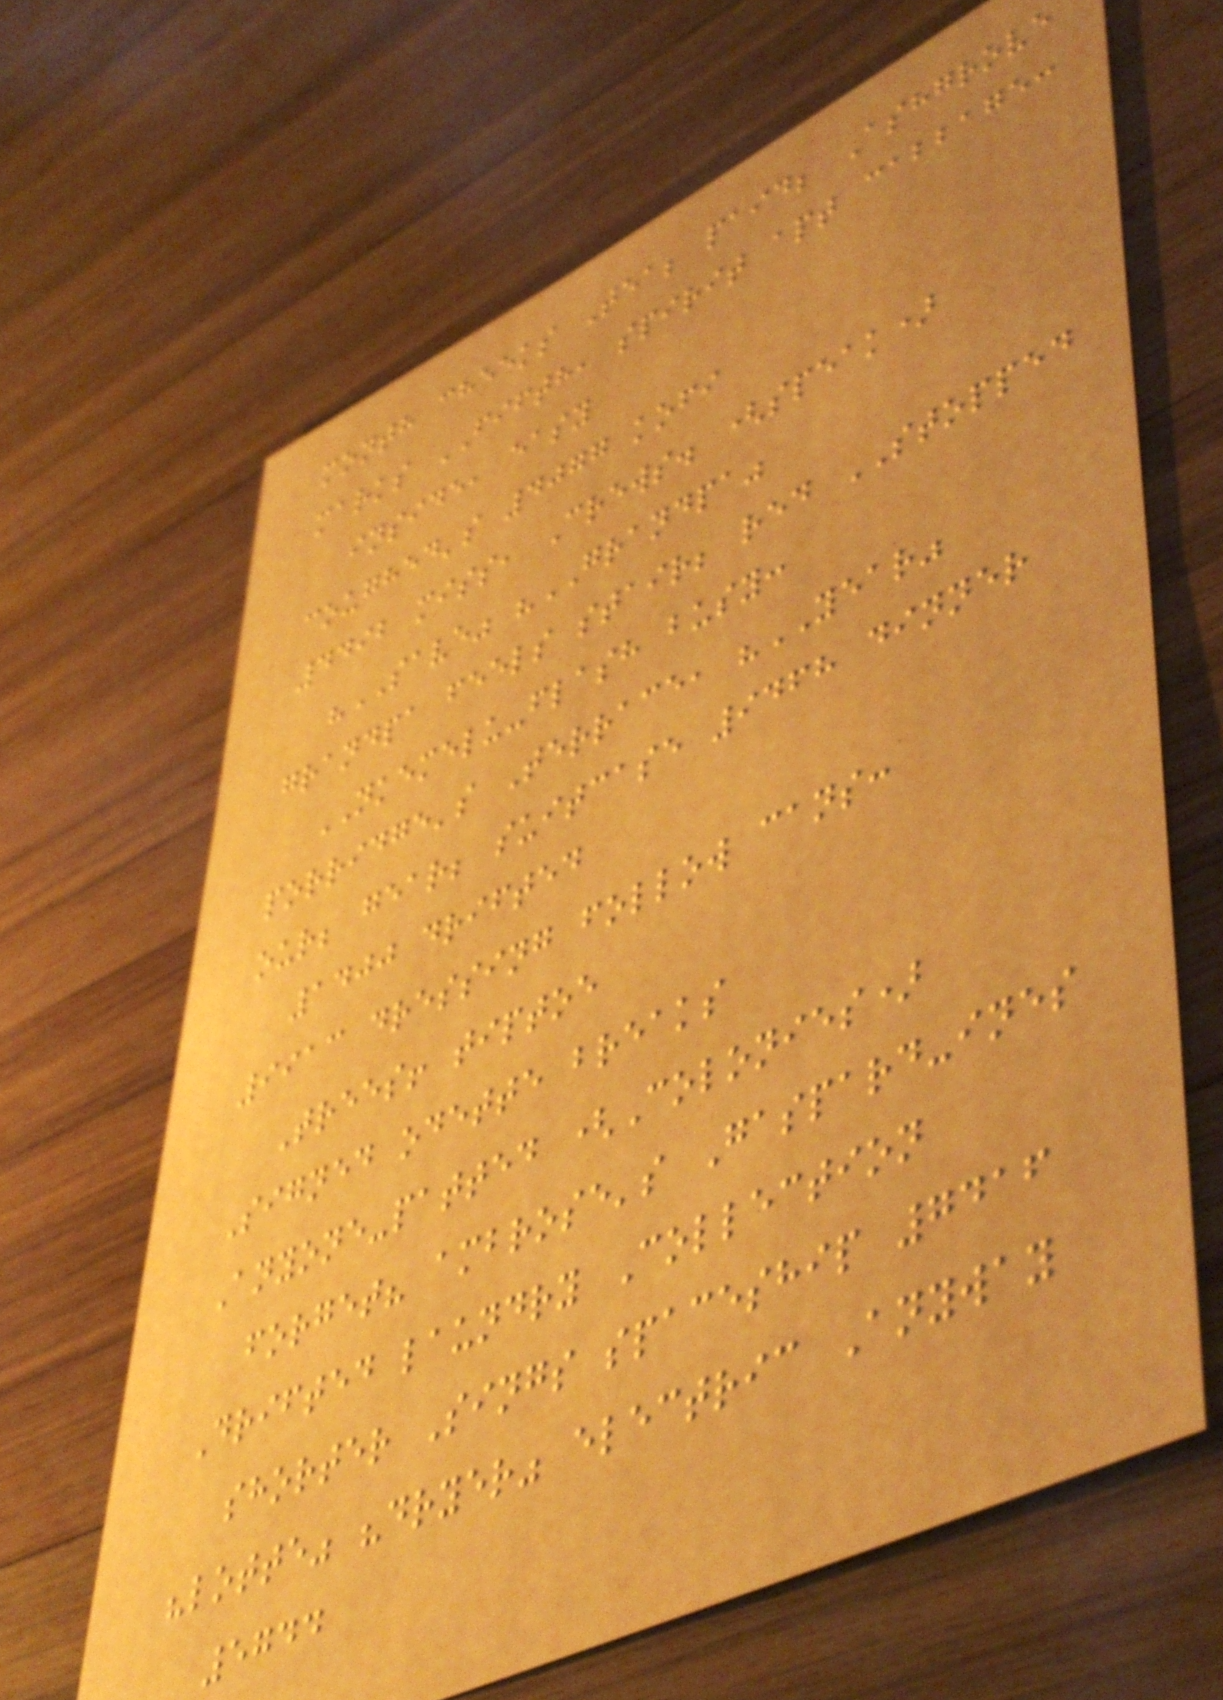month cheeks Tea; paid; Ashgrove
marks FIFTH, spirit apt cabbage:
inside, easy
coughed's 4077 kofi
4492 miss, Crews. (speak)
"SAVE" "GRANDPA"
grandpa feels stair; red STOPPED
NKEMELU-flash busy:
porridge's Terrace, "YEAR"
our; gear; suitcase 9468 dinner
1400 drifted
9913 dressing follow cans:
Trees! tiptoe
Signed odette breaks
Anyone-patted (Colonies)
forget? ambrose's Gaspard-ines
Drifted laundry Collection
shorter Sings spaceship 7416
"lotte" "dryer" electric Anyway
5744
